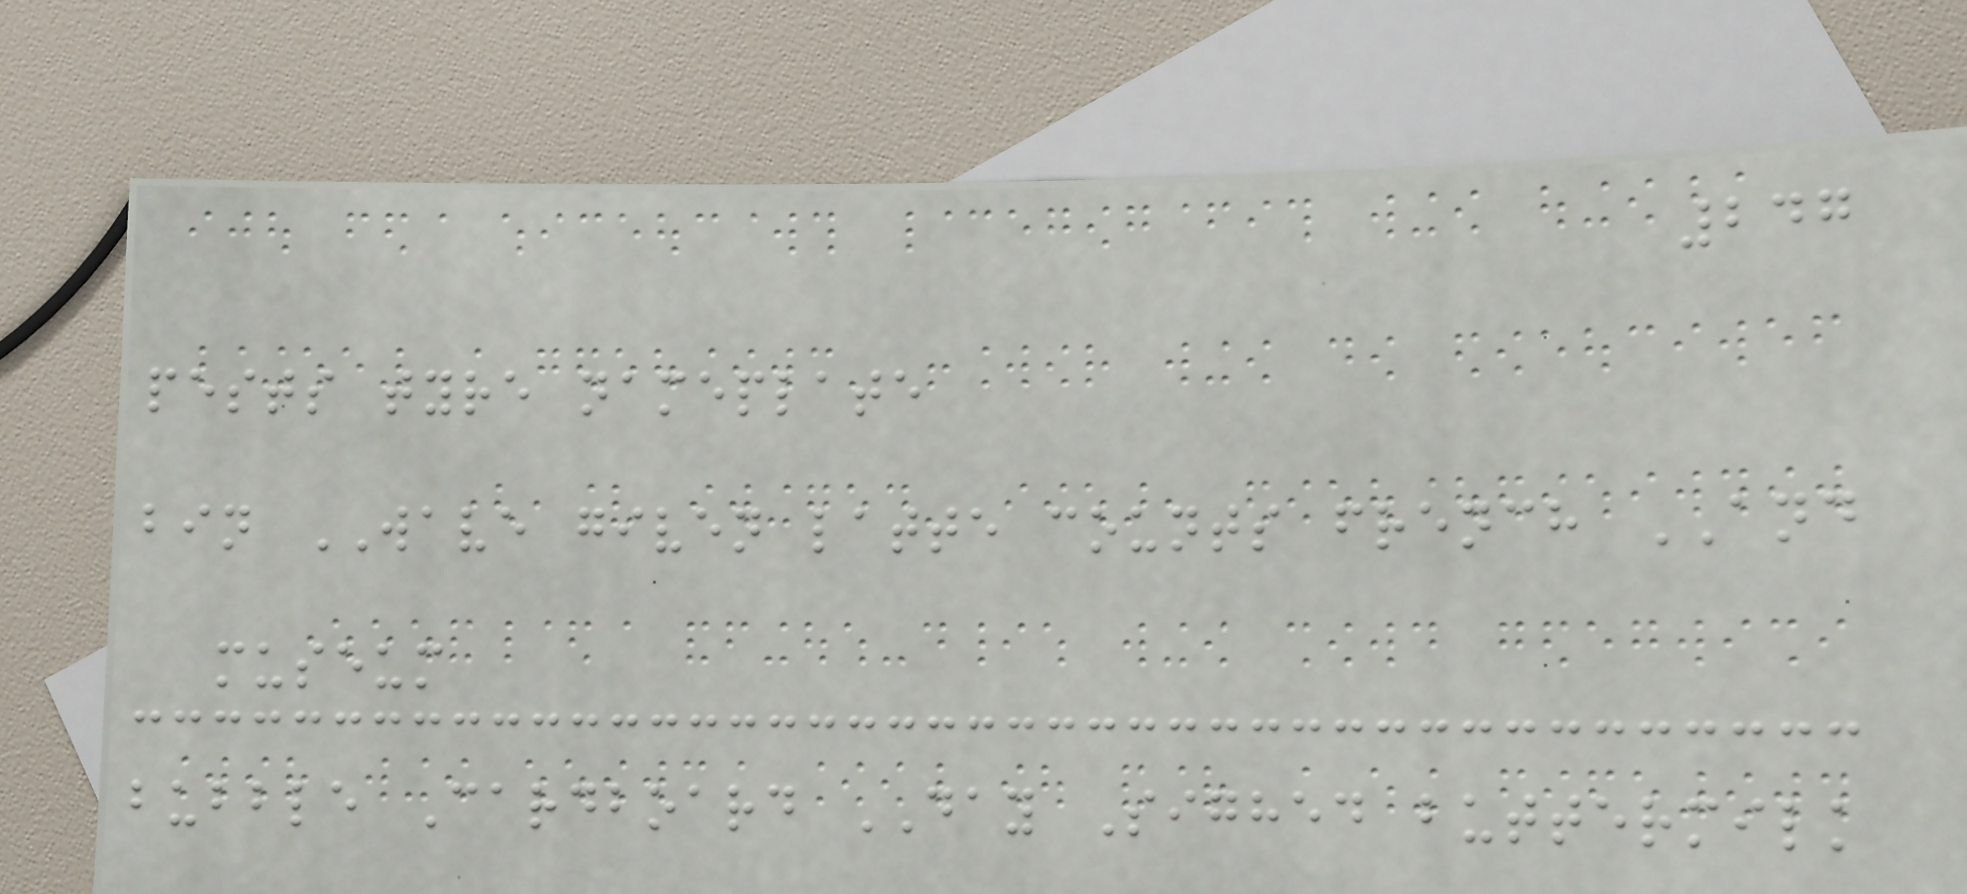247
pests tyre nameplate
bin WAVE given latte counts french AND
museum
bubble Cardboard DAY Sighed buttermilk
